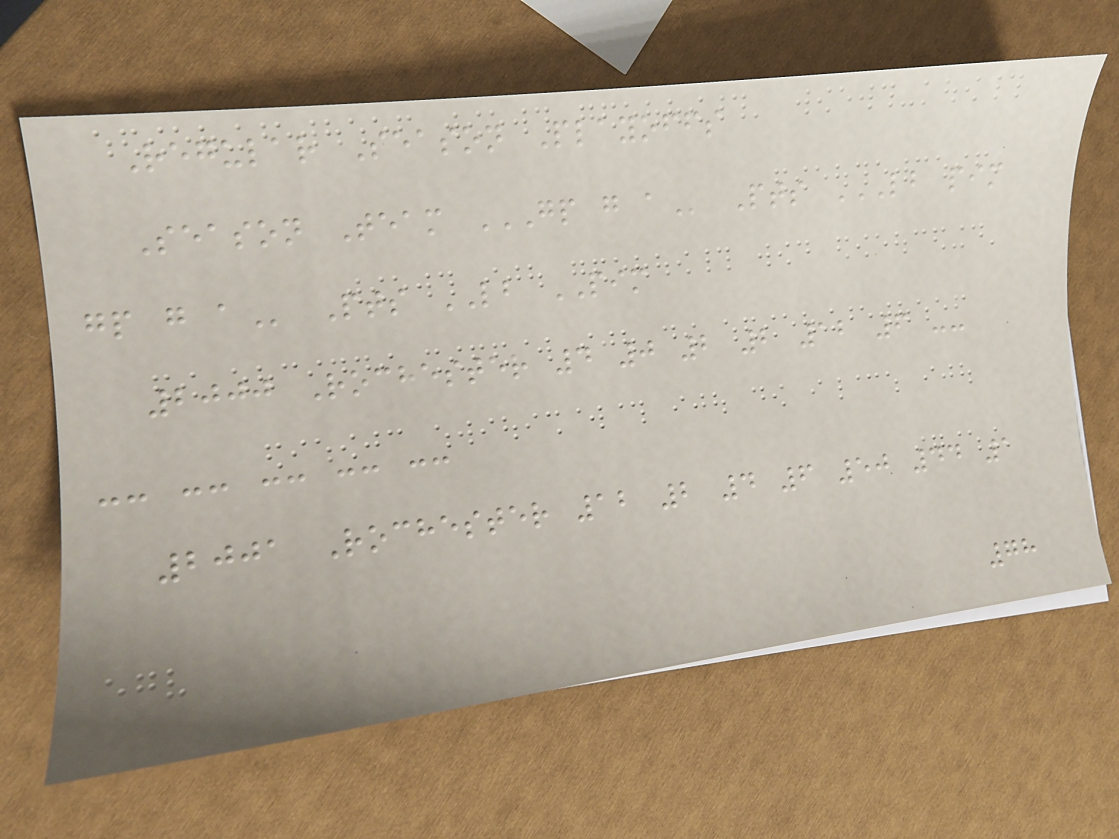Regular Season Playoffs
Season Team GP G A Pts LB PIM
GP G A Pts LB PIM
2000 Rochester 4 0 2 2 12 6 --
-- -- -- -- --
2001 Rochester 12 2 4 6 50 44 1
78
